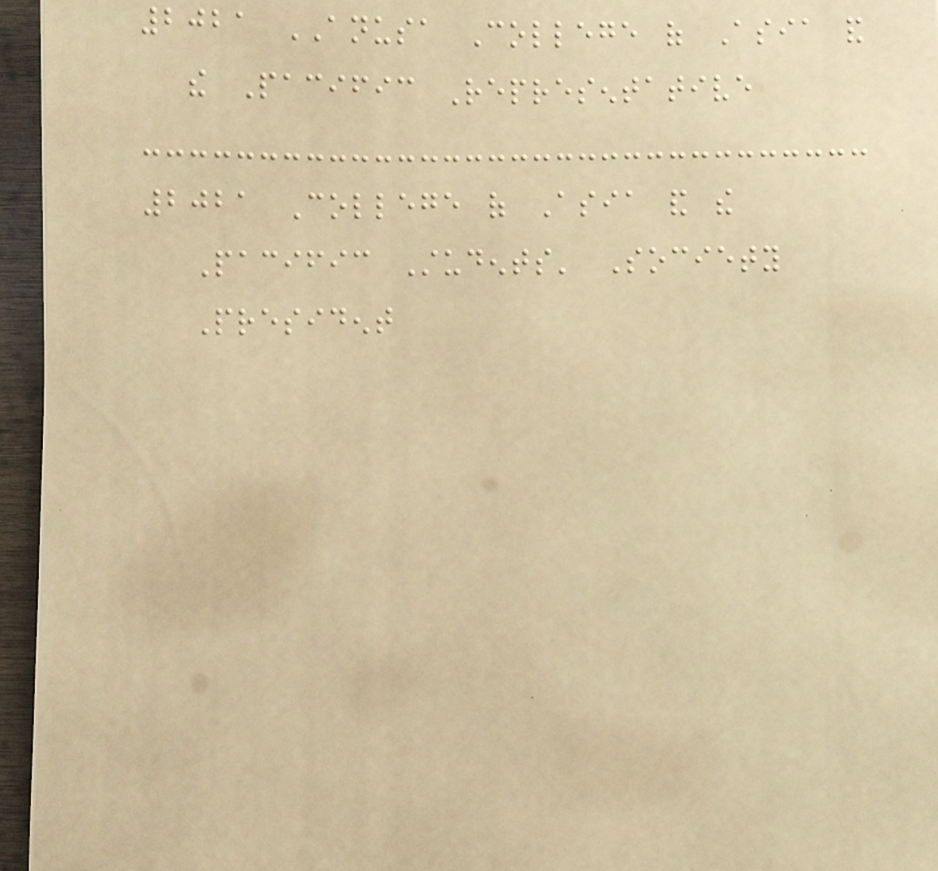2021 ANUSA College of Asia and
the Pacific Representative
2021 College of Asia and the
Pacific Students' Society
President
